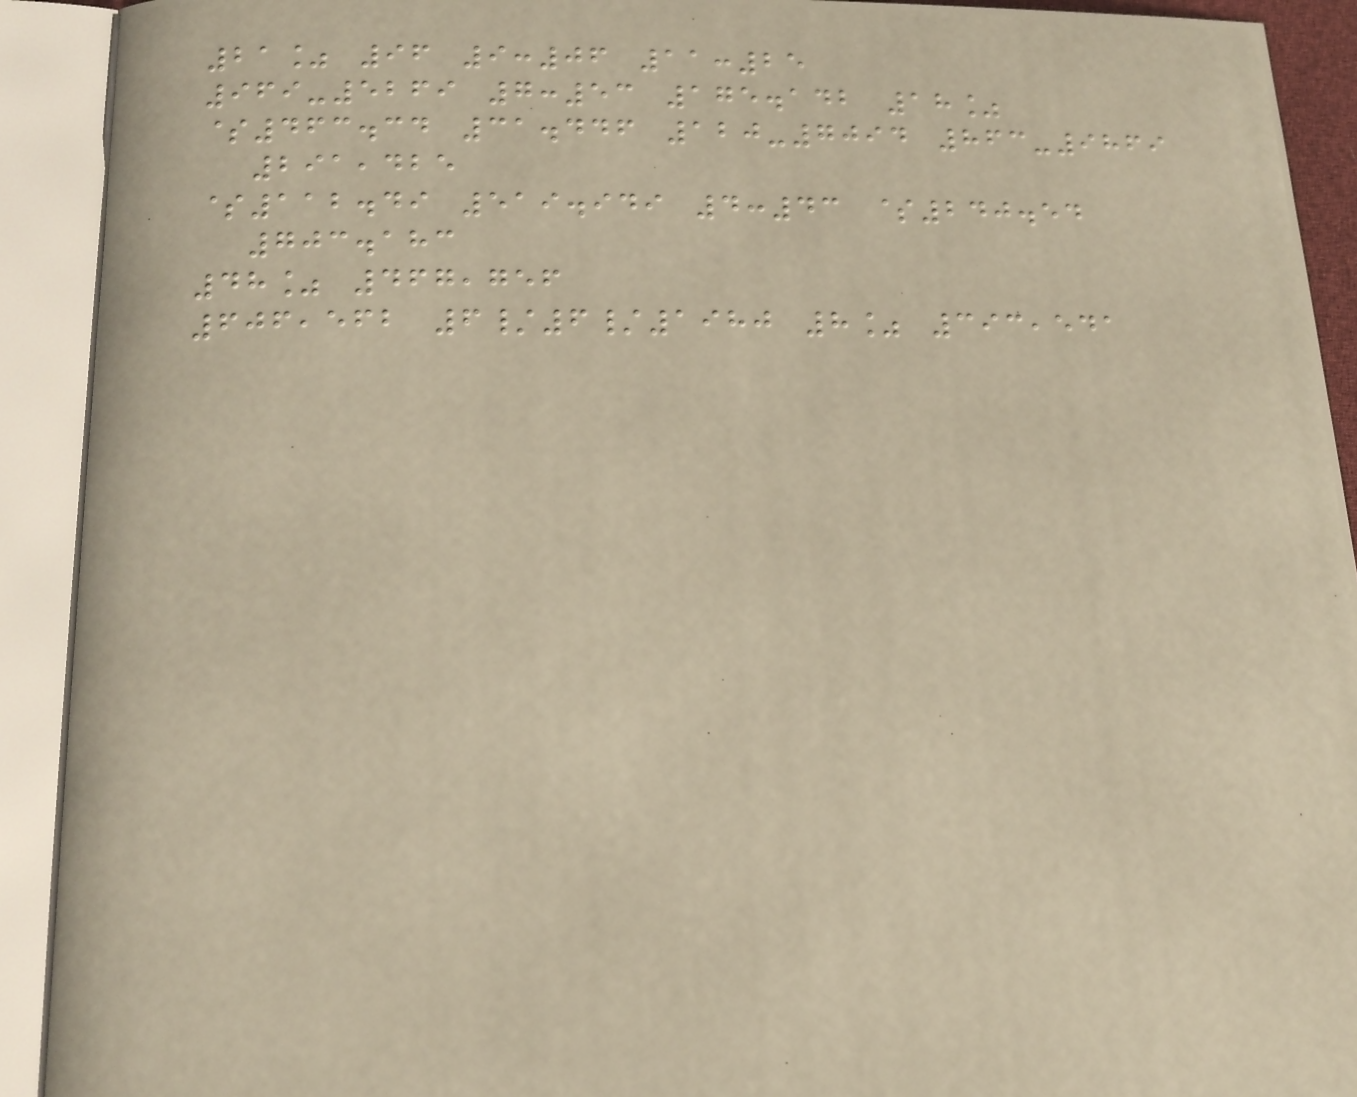21% 96 9:06 11:25
969-5269 7:53 175.142 18%
$463.34 31.446 120-7094 863-9869
291,425
$112.49 519.949 4:43 $240.54
703.183
48% 467,756
606,562 6/6/1980 8% 393,541
